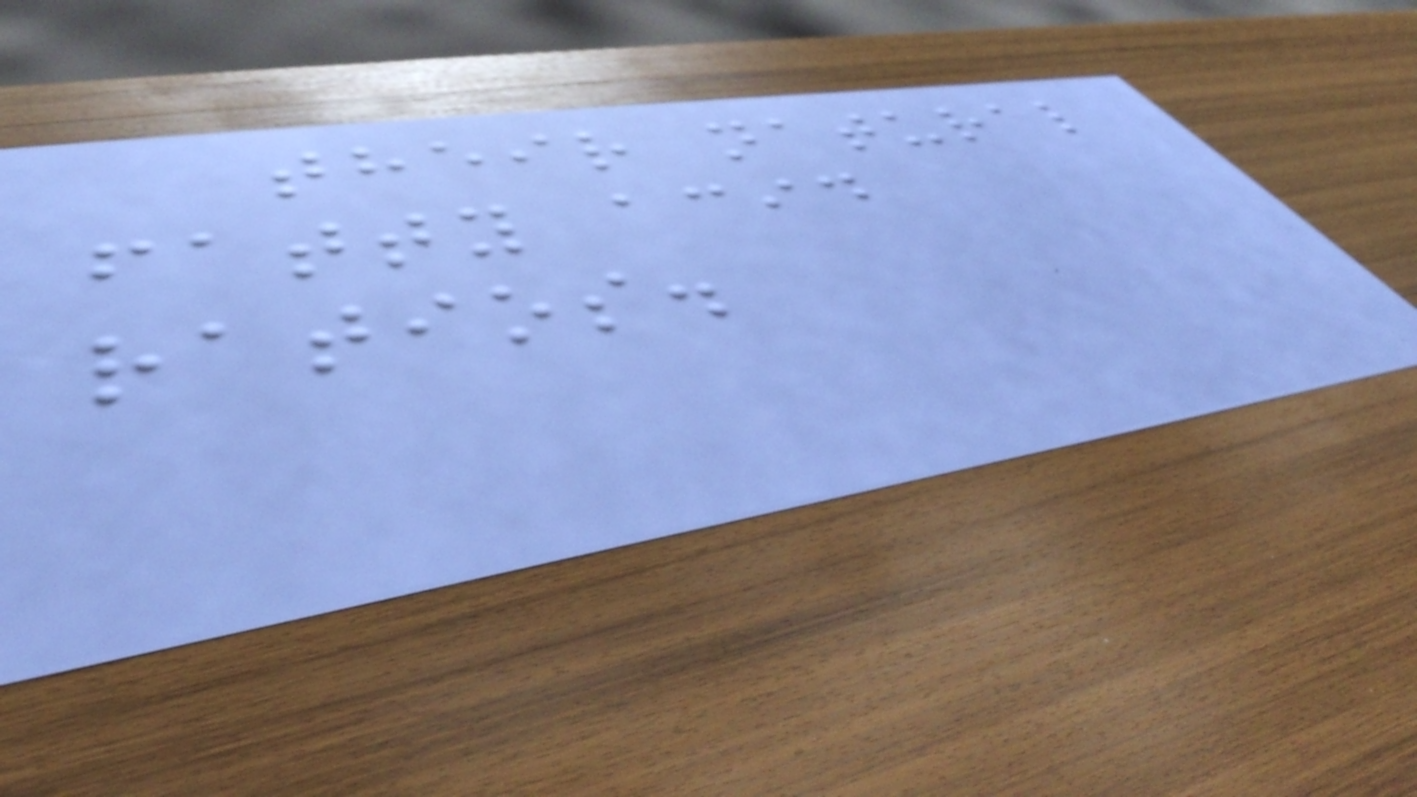their natural
fatty acid
ratios.
